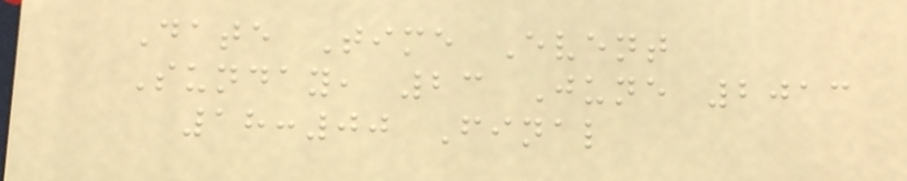Date Time Event
Sunday, 23 June 2013
18:00 Final
